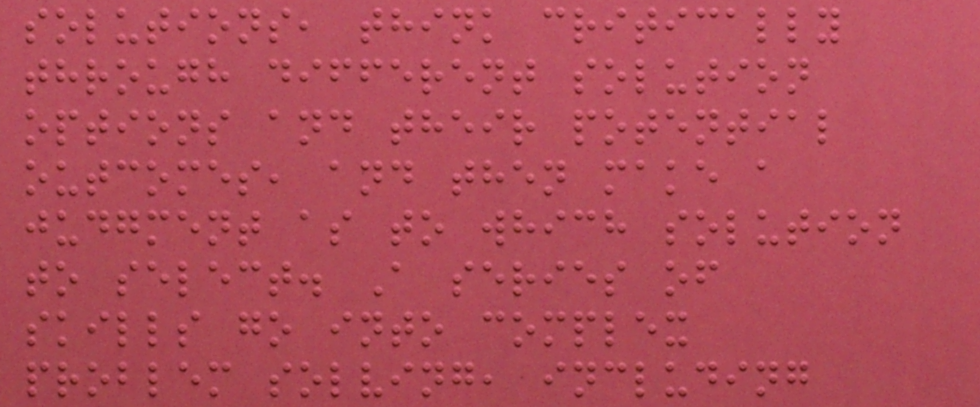solutions, think critically
through different solution
options and their potential
outcomes, and then make a
judgment as to which solution
to select. A series of
skills go into complex
problem solving, including
